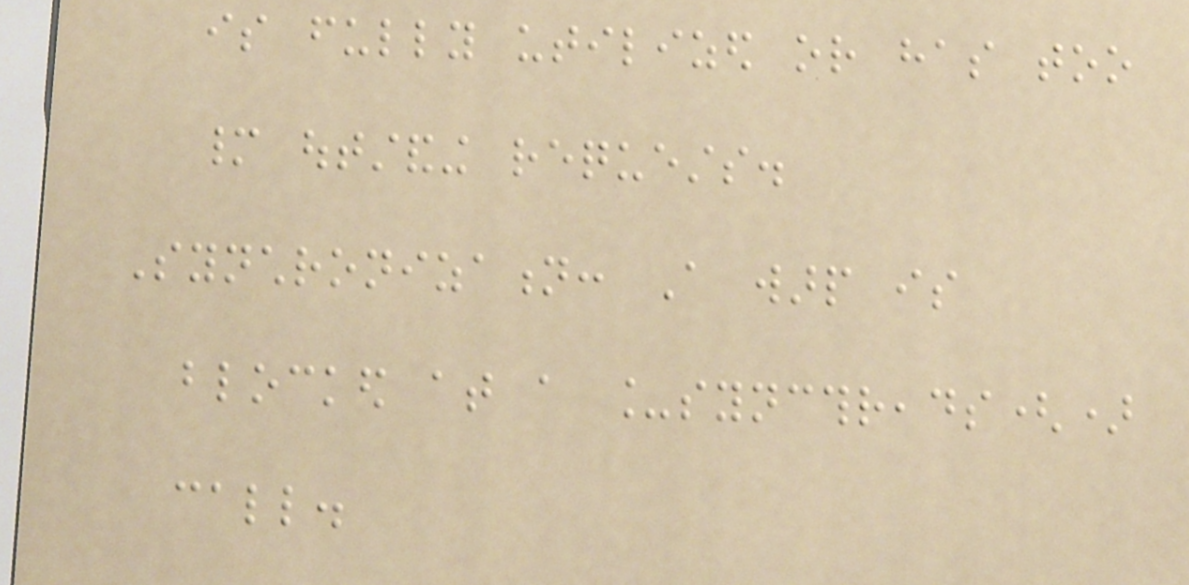is fully utilized or has too
many outstanding requests.
Synchronization: A warp is
blocked at a _syncthreads()
call.
